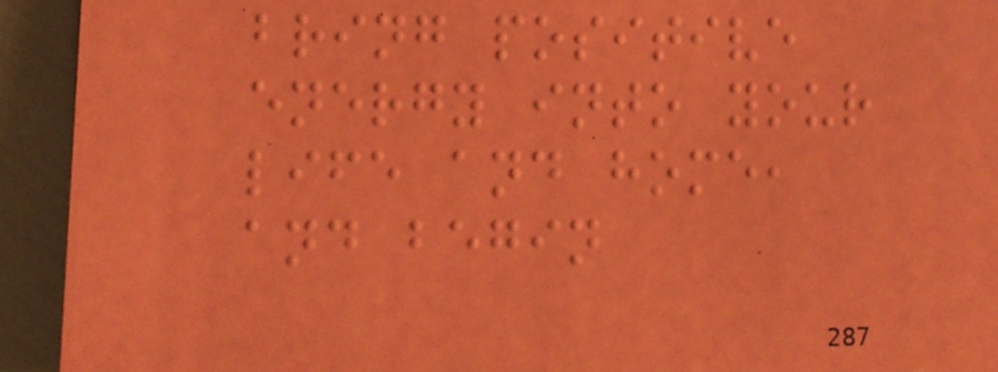bring positive
energy into your
life and home,
and begin
